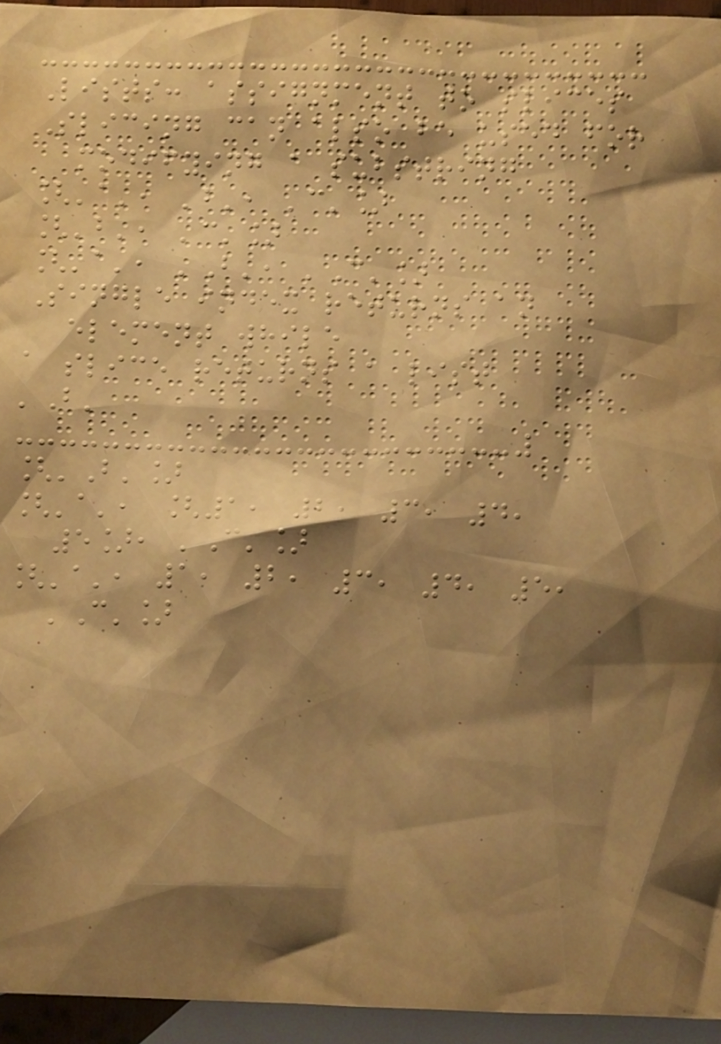Lists: assignment to slices
Slicing can also be used for
modifying a substring
['a', 'b', 'c']
['b', 'c']
['a', 'B', 'C']
Single index returns an
element while
a slice returns a list
'B'
['B']
['a', [1, 2, 3, 4,
5], 'C']
['a', 1, 2, 3, 4, 5,
'C']
